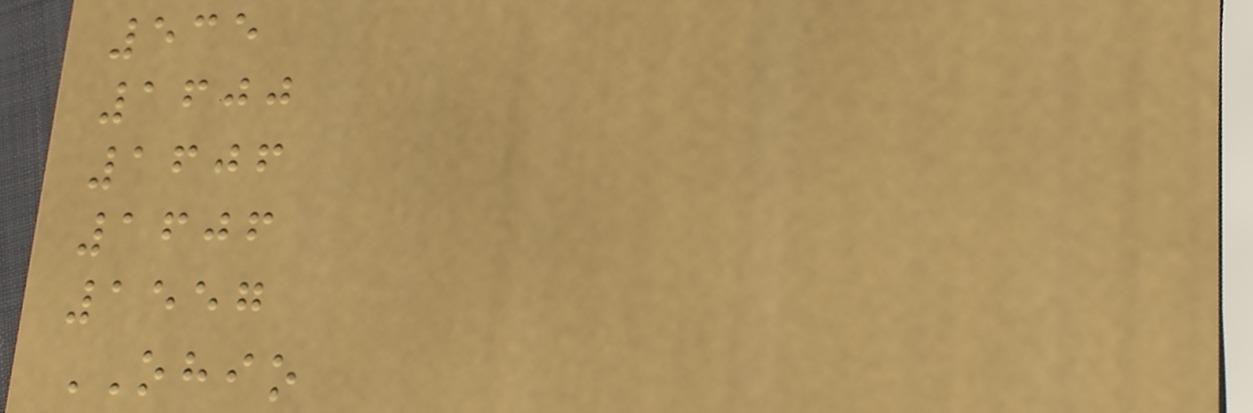535
1600
1606
1606
1557
OHIO
